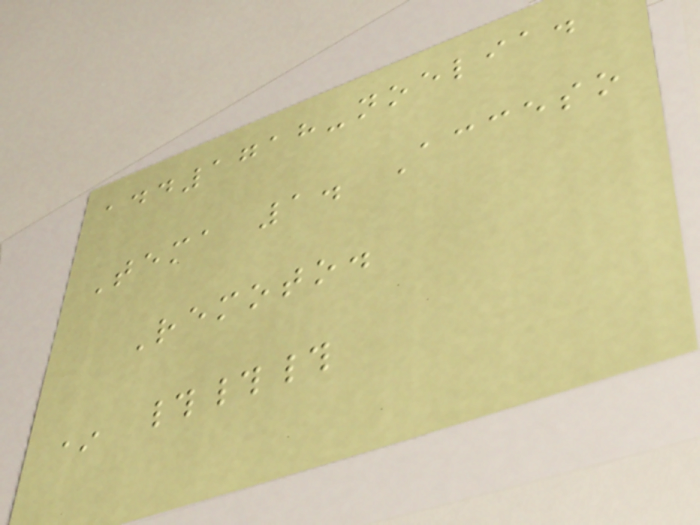add1718-noelia.
Tema 1. Acceso
Remoto.
* ###
